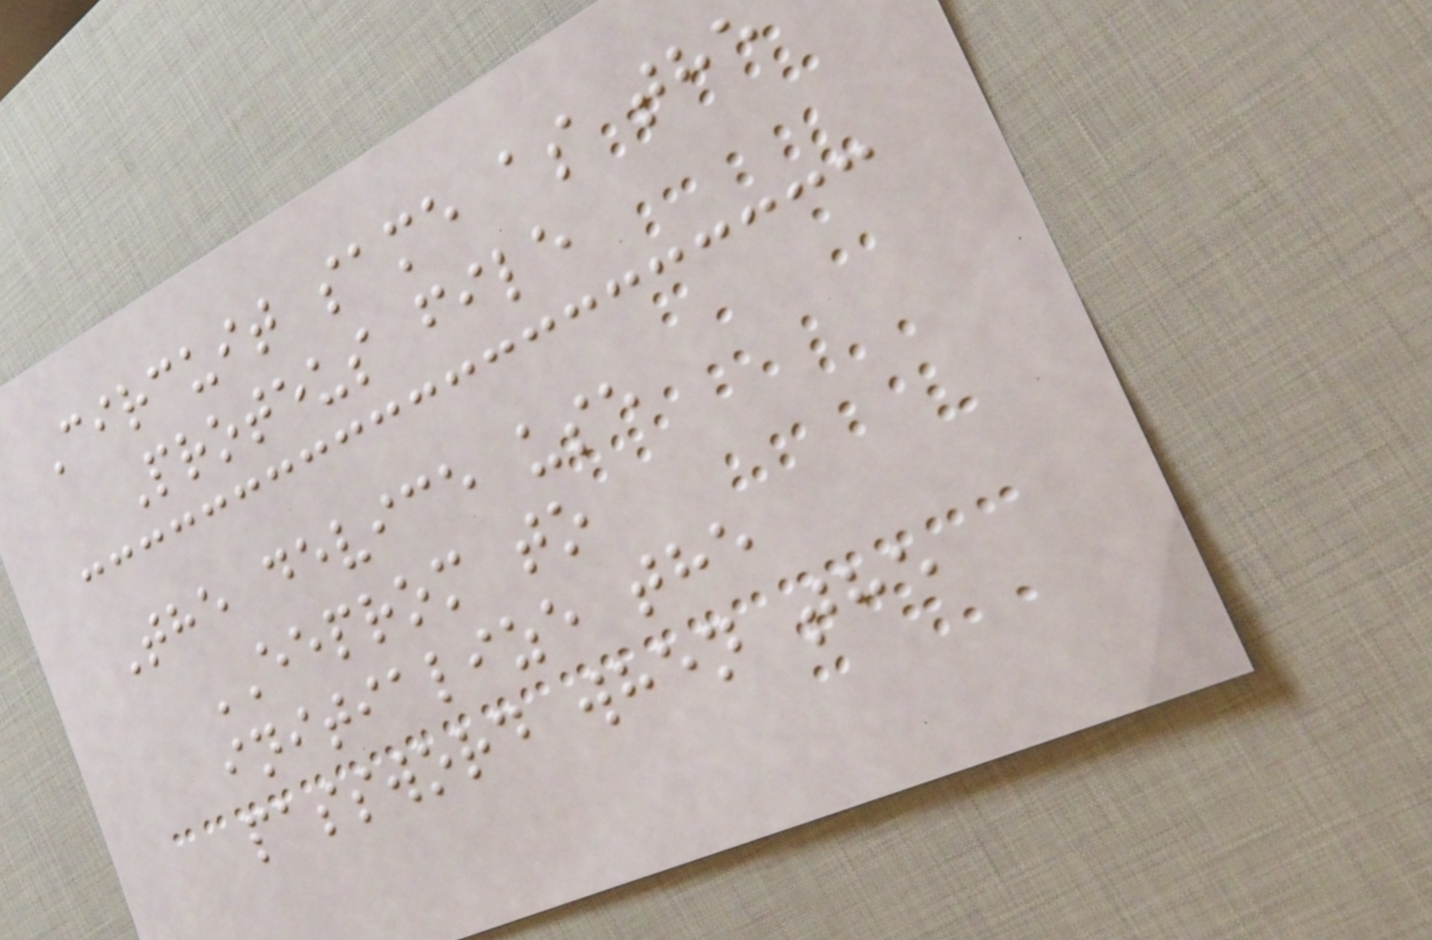Circuit same as the
Proteus file
The device use
EEPROM to
initialize the
password when the
